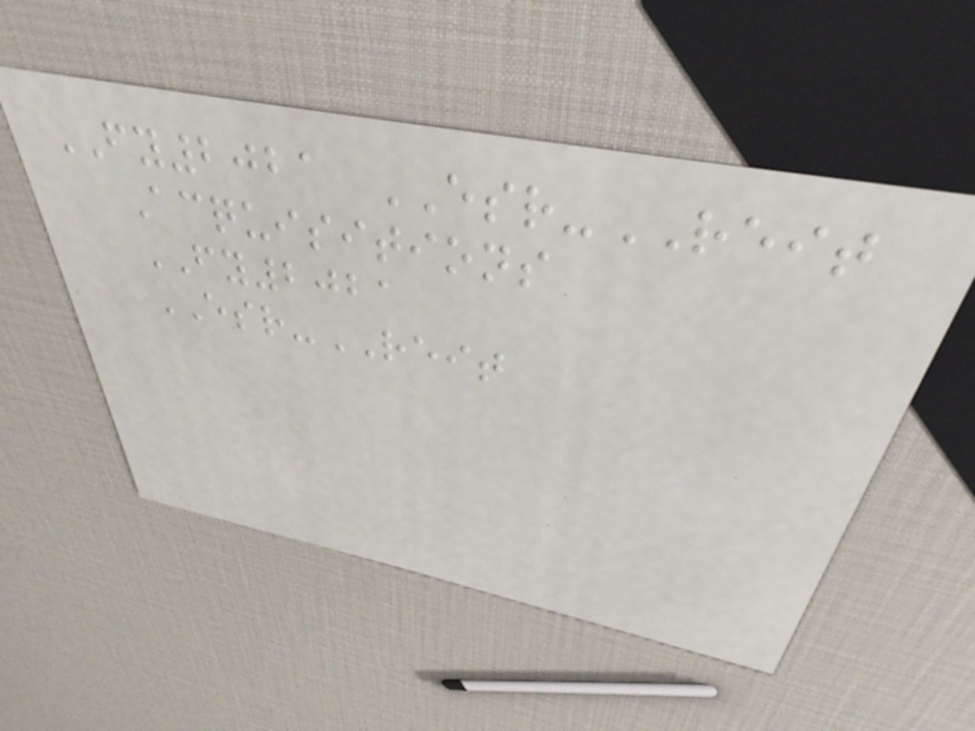FY2021 ESR-REIT
Acquisitions
FY2021
ESR-REIT
